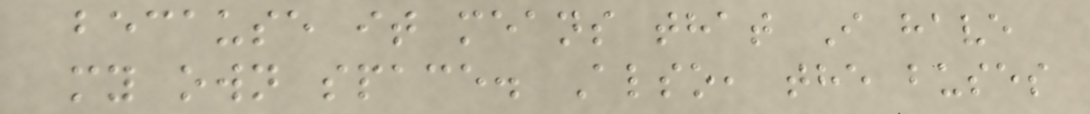because it means that I have
my own space. Also, the buses
